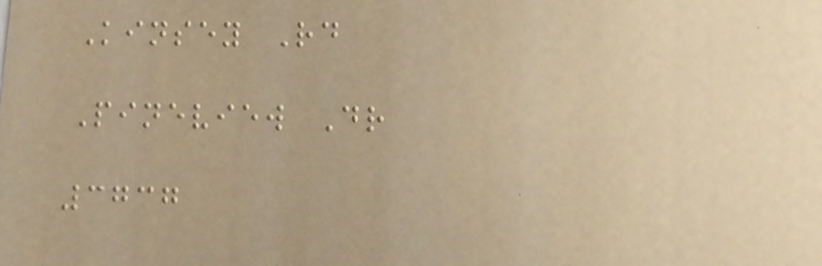Kinsey Rd
Pineview Dr
3737
